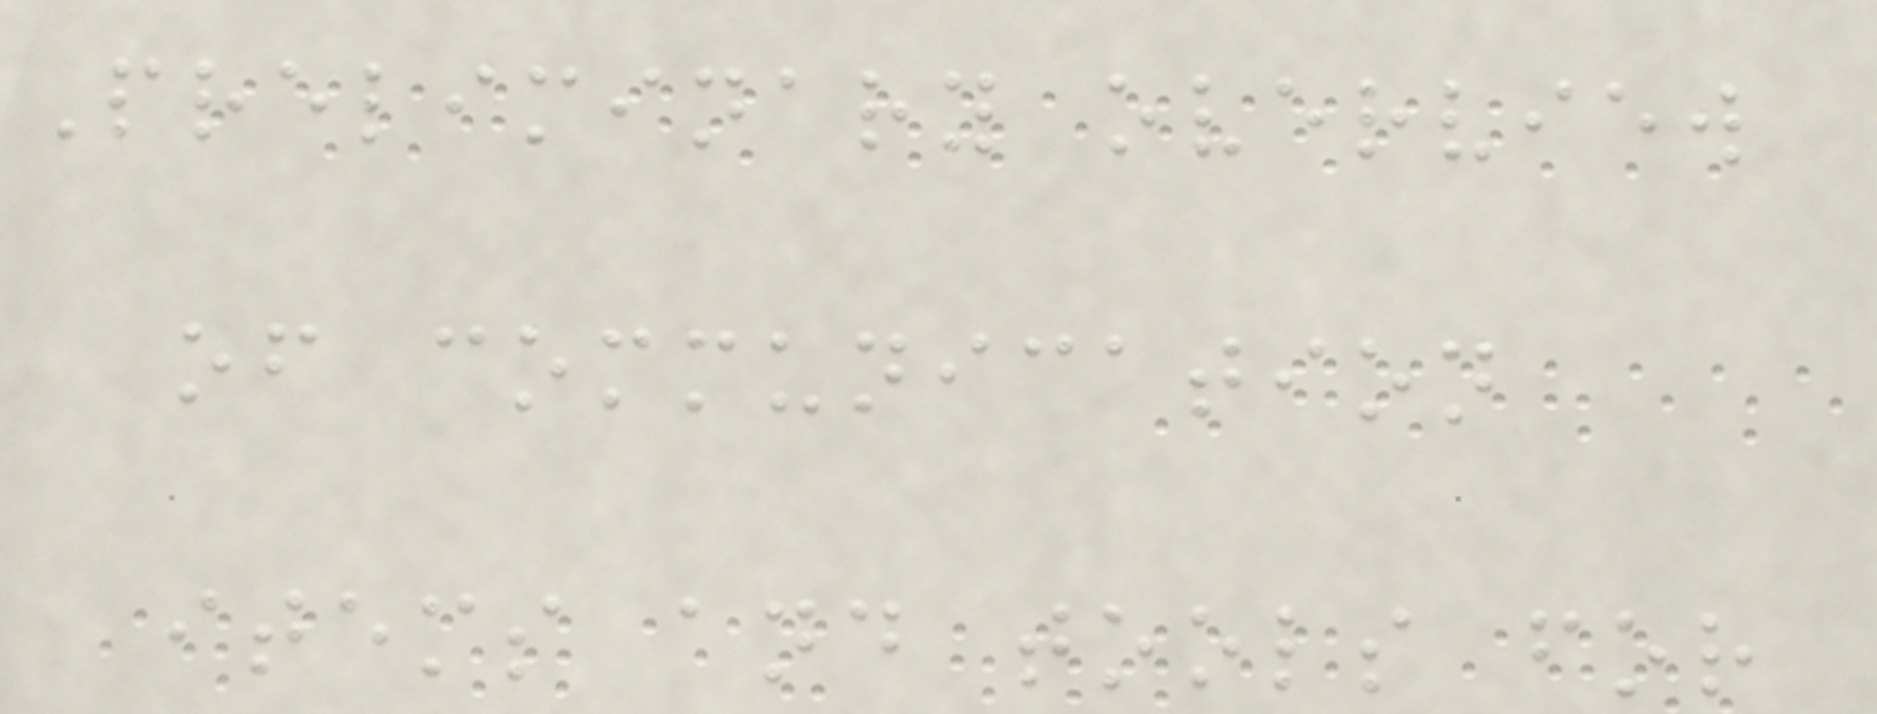Preliminary overview
of communication
items and tools for
